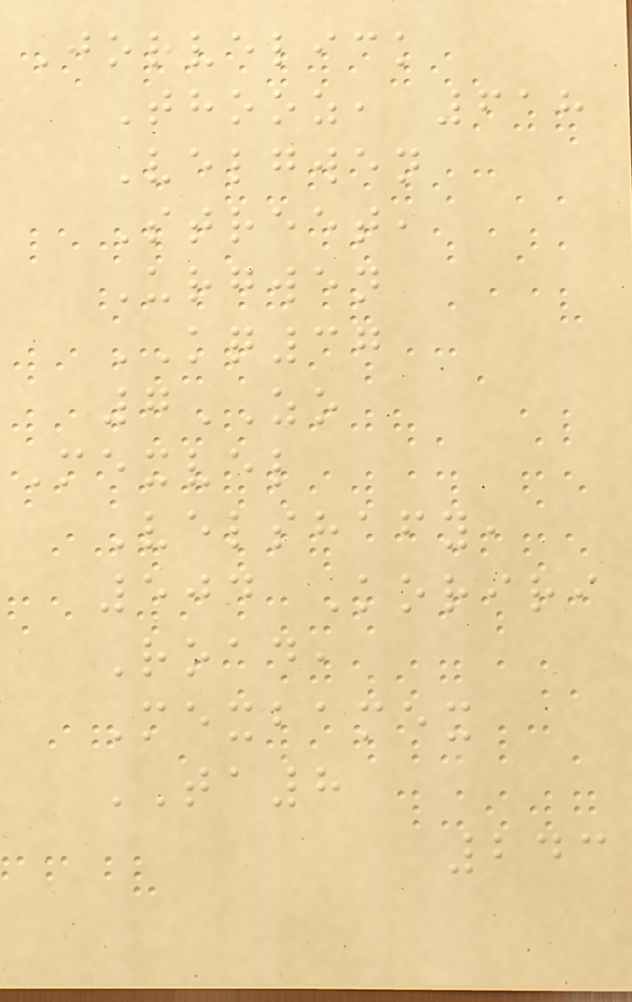Jorvelick
Thooz, 618
Velgwen
Street,
Urgwen
KQ37
7ZO
Mexvel
Velshafy,
504 Koriri
Road,
Mexbamex
TA8
243
